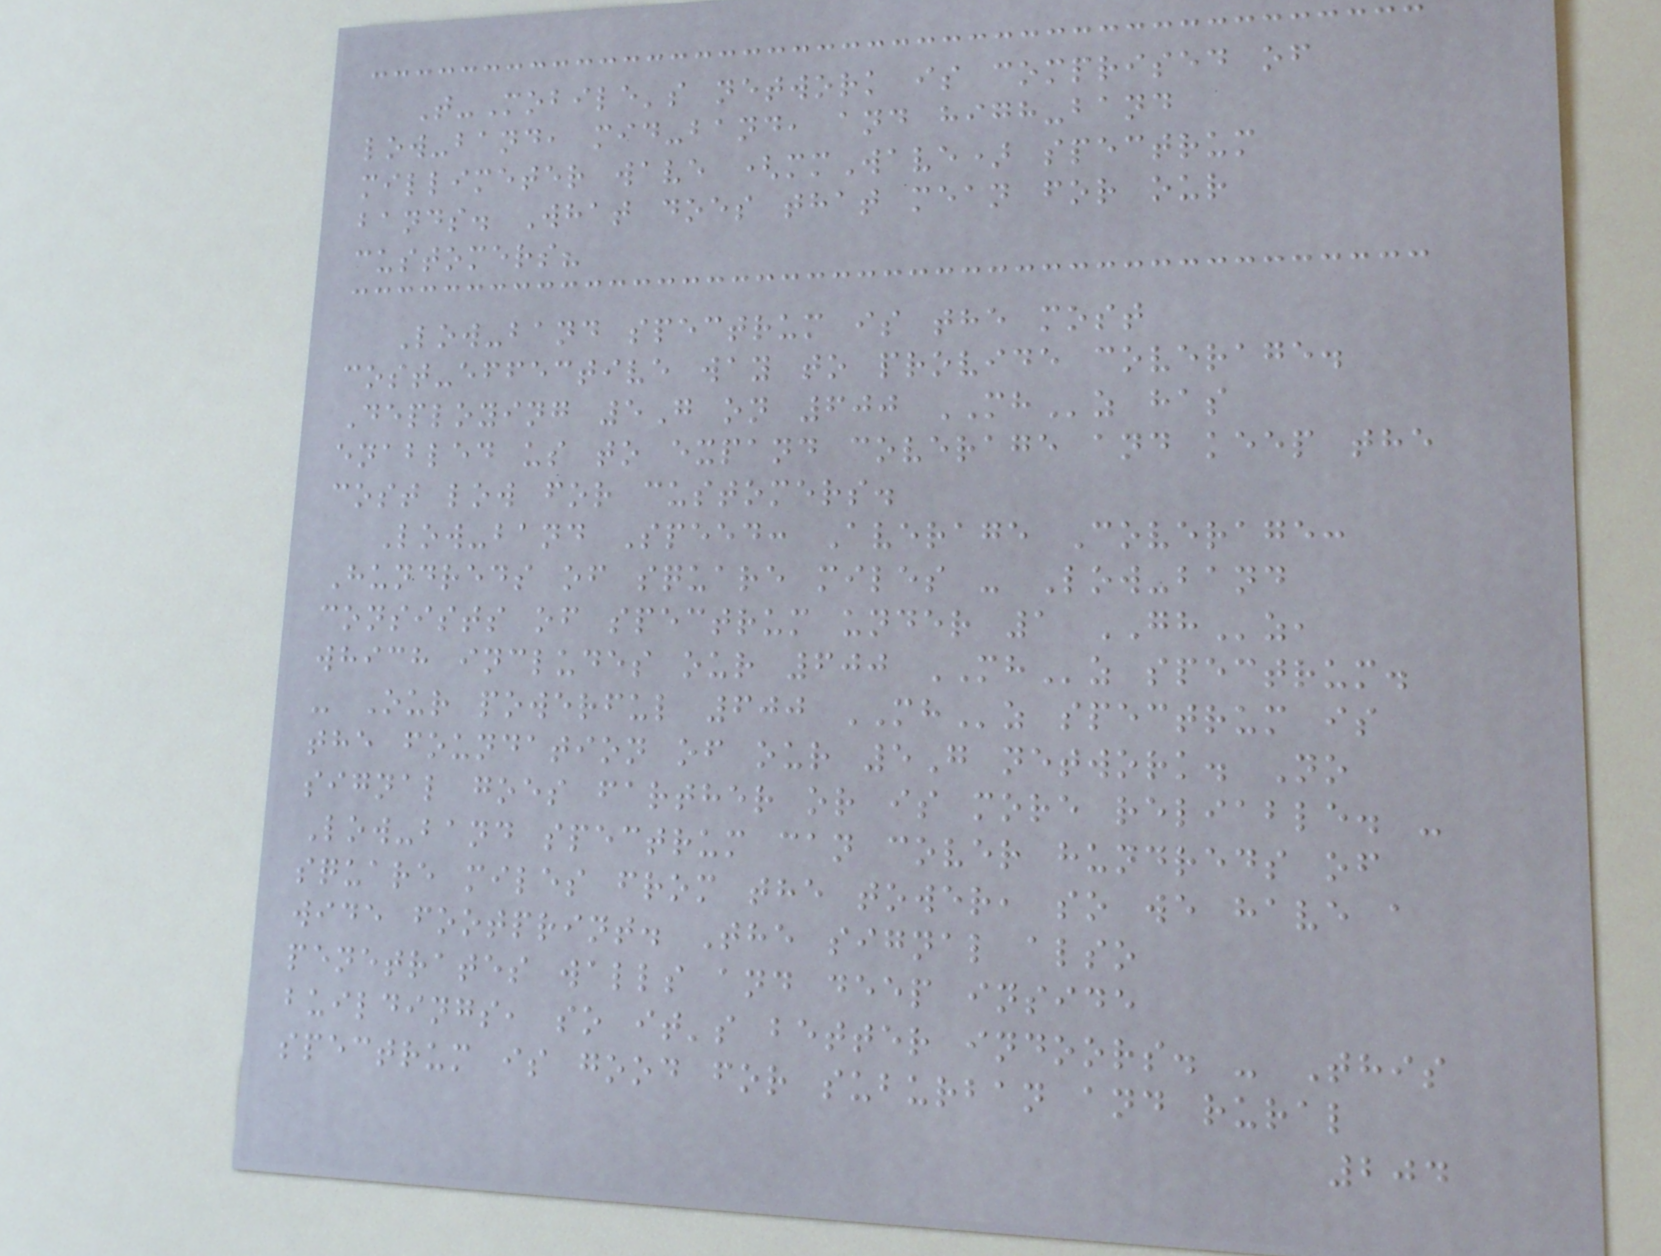T-Mobile's network is comprised of
low-band, mid-band, and high-band
millimeter wave (mmWave) spectrum
bands. What does that mean for our
customers?
Low-band spectrum is the most
cost-effective way to provide coverage.
Deploying 5G on 600 MHz has
enabled us to expand coverage and keep the
cost low for customers.
Low-band Speed: Average Coverage:
Hundreds of square miles - Low-band
consists of spectrum under 1 GHz,
which includes our 600 MHz spectrum.
- Our powerful 600 MHz spectrum is
the foundation of our 5G network. No
signal goes farther or is more reliable. -
Low-band spectrum can cover hundreds of
square miles from the tower, so we have a
wide footprint. The signal also
penetrates walls and deep inside
buildings, so it's better indoors. - This
spectrum is good for suburban and rural
204
